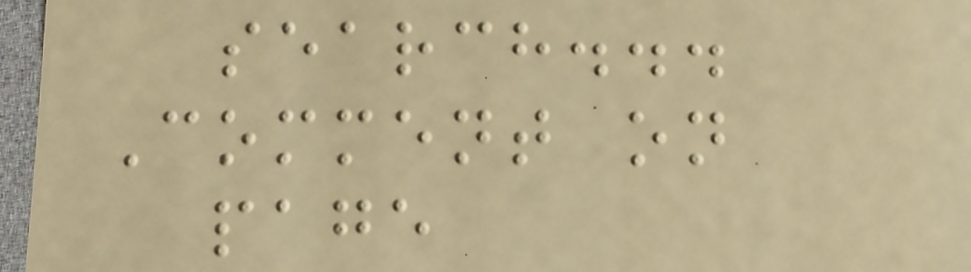search...
Comment on
page
